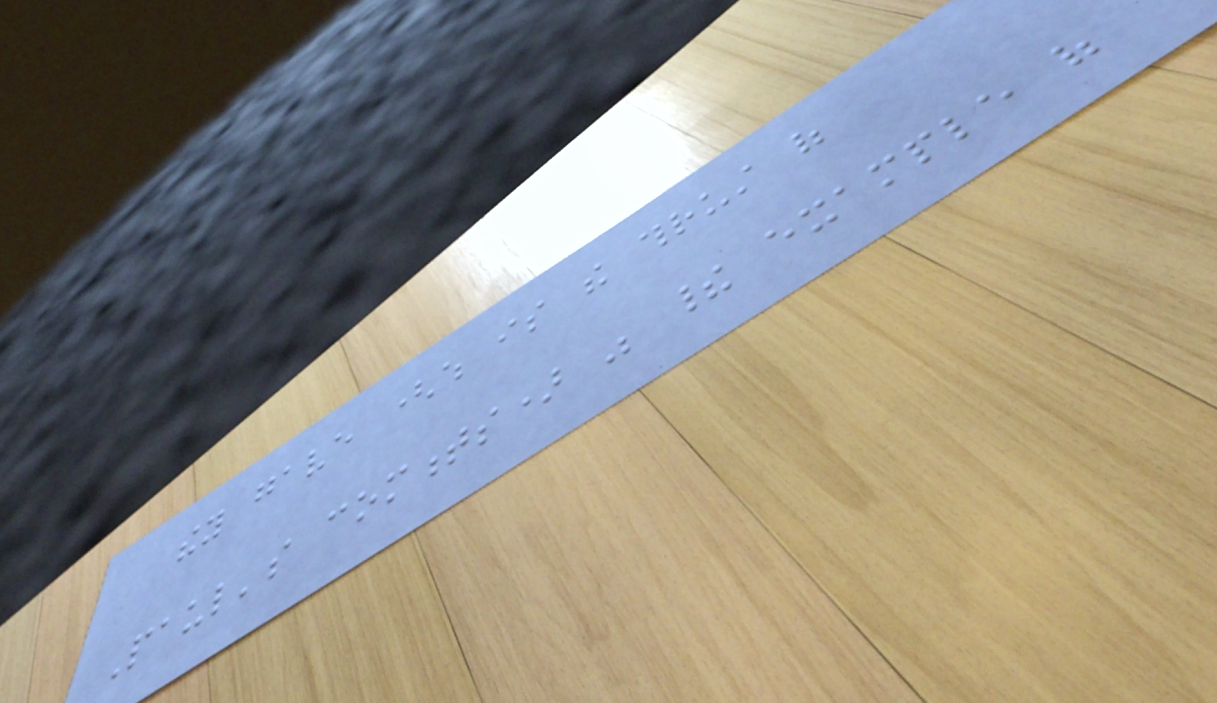they gave (which is the thrust of
Paul's comments) was their example of
